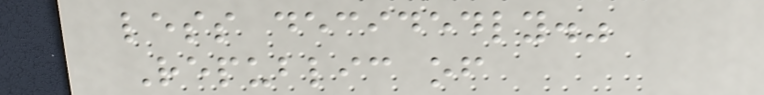less decidedly."
Republic of
